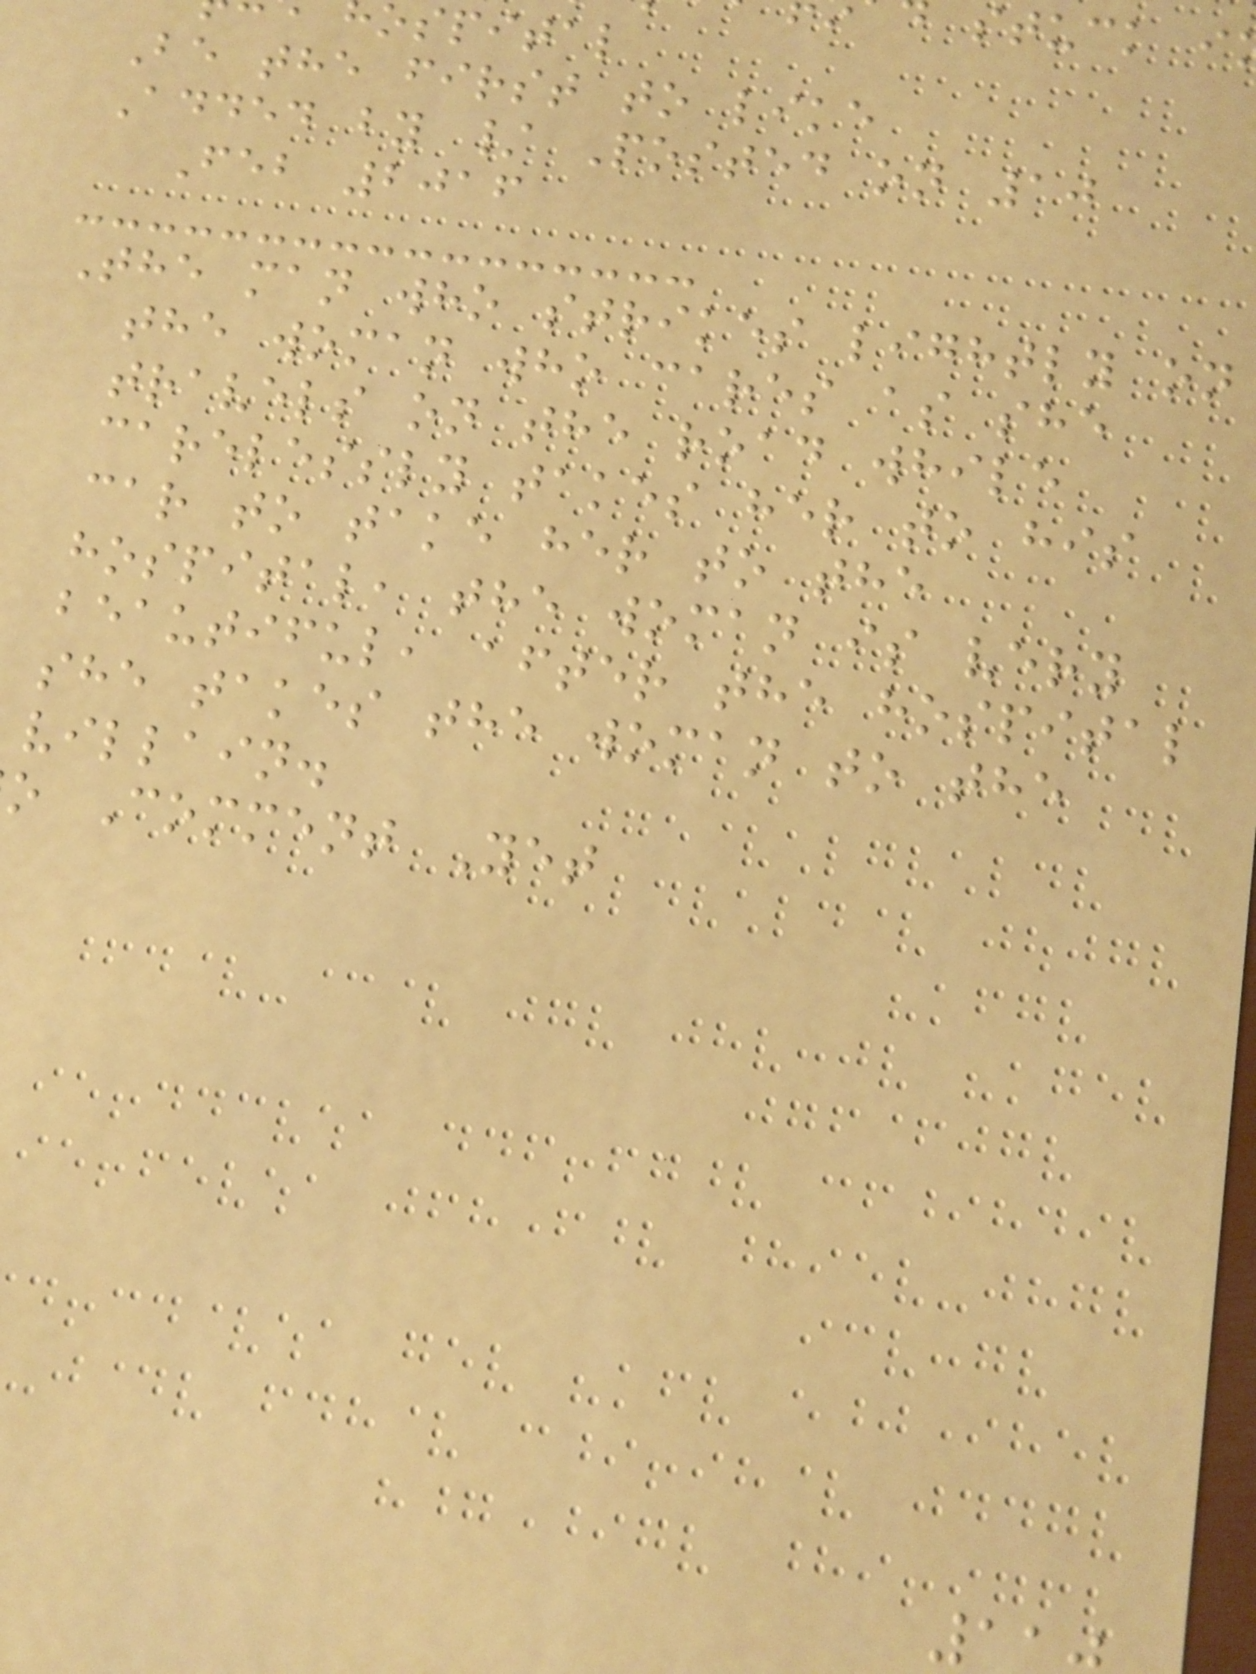ospital
Be the first to like
Added by / Posted on 10
Feb 2016
The man who strikes lightly on
the woman who cares as she
travels on the road while
carelessly takes her to his
car to take her to the
hospital, the woman is very
beautiful, after the hospital
she takes the woman to the
villain.
o Comment Yet
